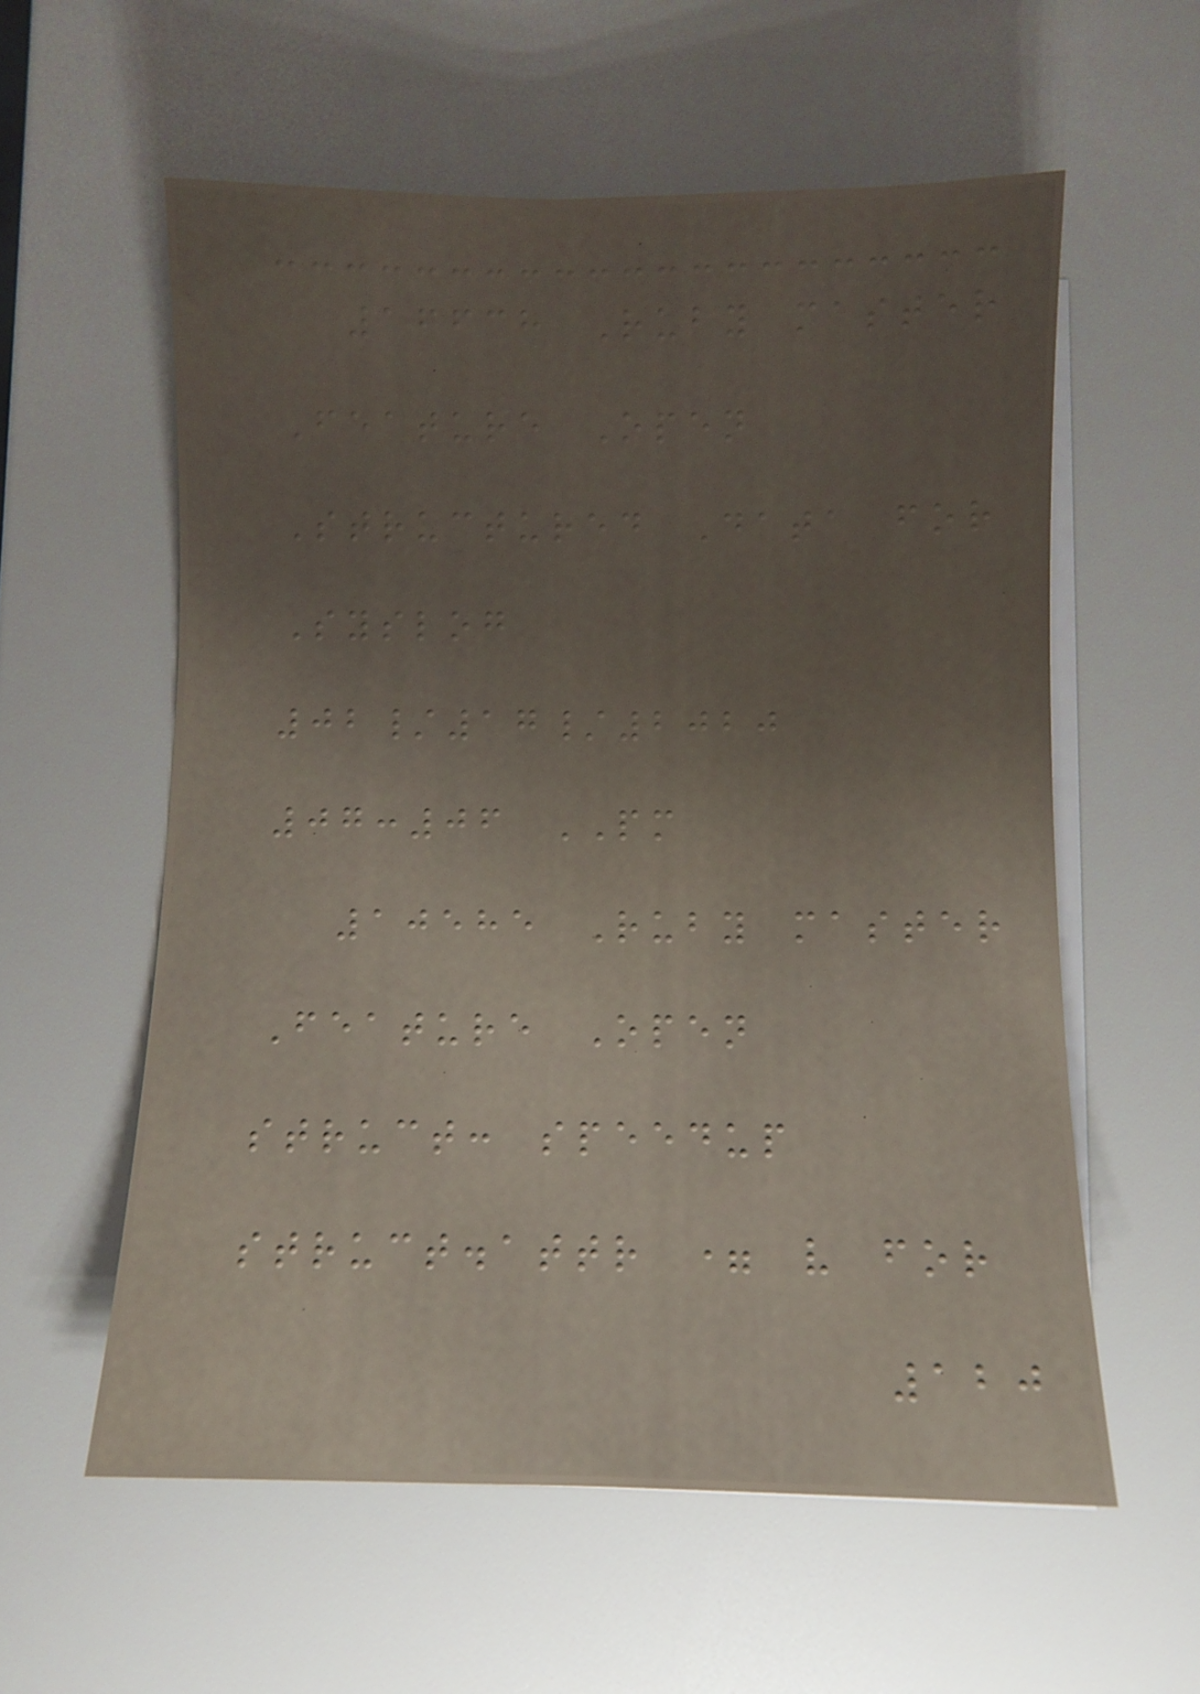16638 Ruby master
Feature Open
Structured Data for
Syslog
02/17/2020
07:06 PM
10585 Ruby master
Feature Open
struct: speedup
struct.attr = v for
120
